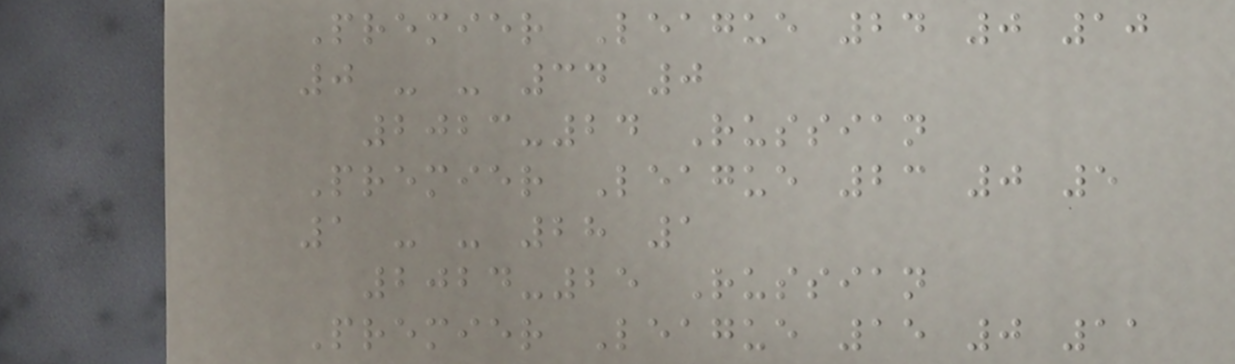Premier League 24 0 10
0 - - 34 0
2023-24 Russian
Premier League 23 0 5
1 - - 28 1
2024-25 Russian
Premier League 15 0 11
